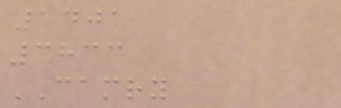1401
3833
CAMRY
